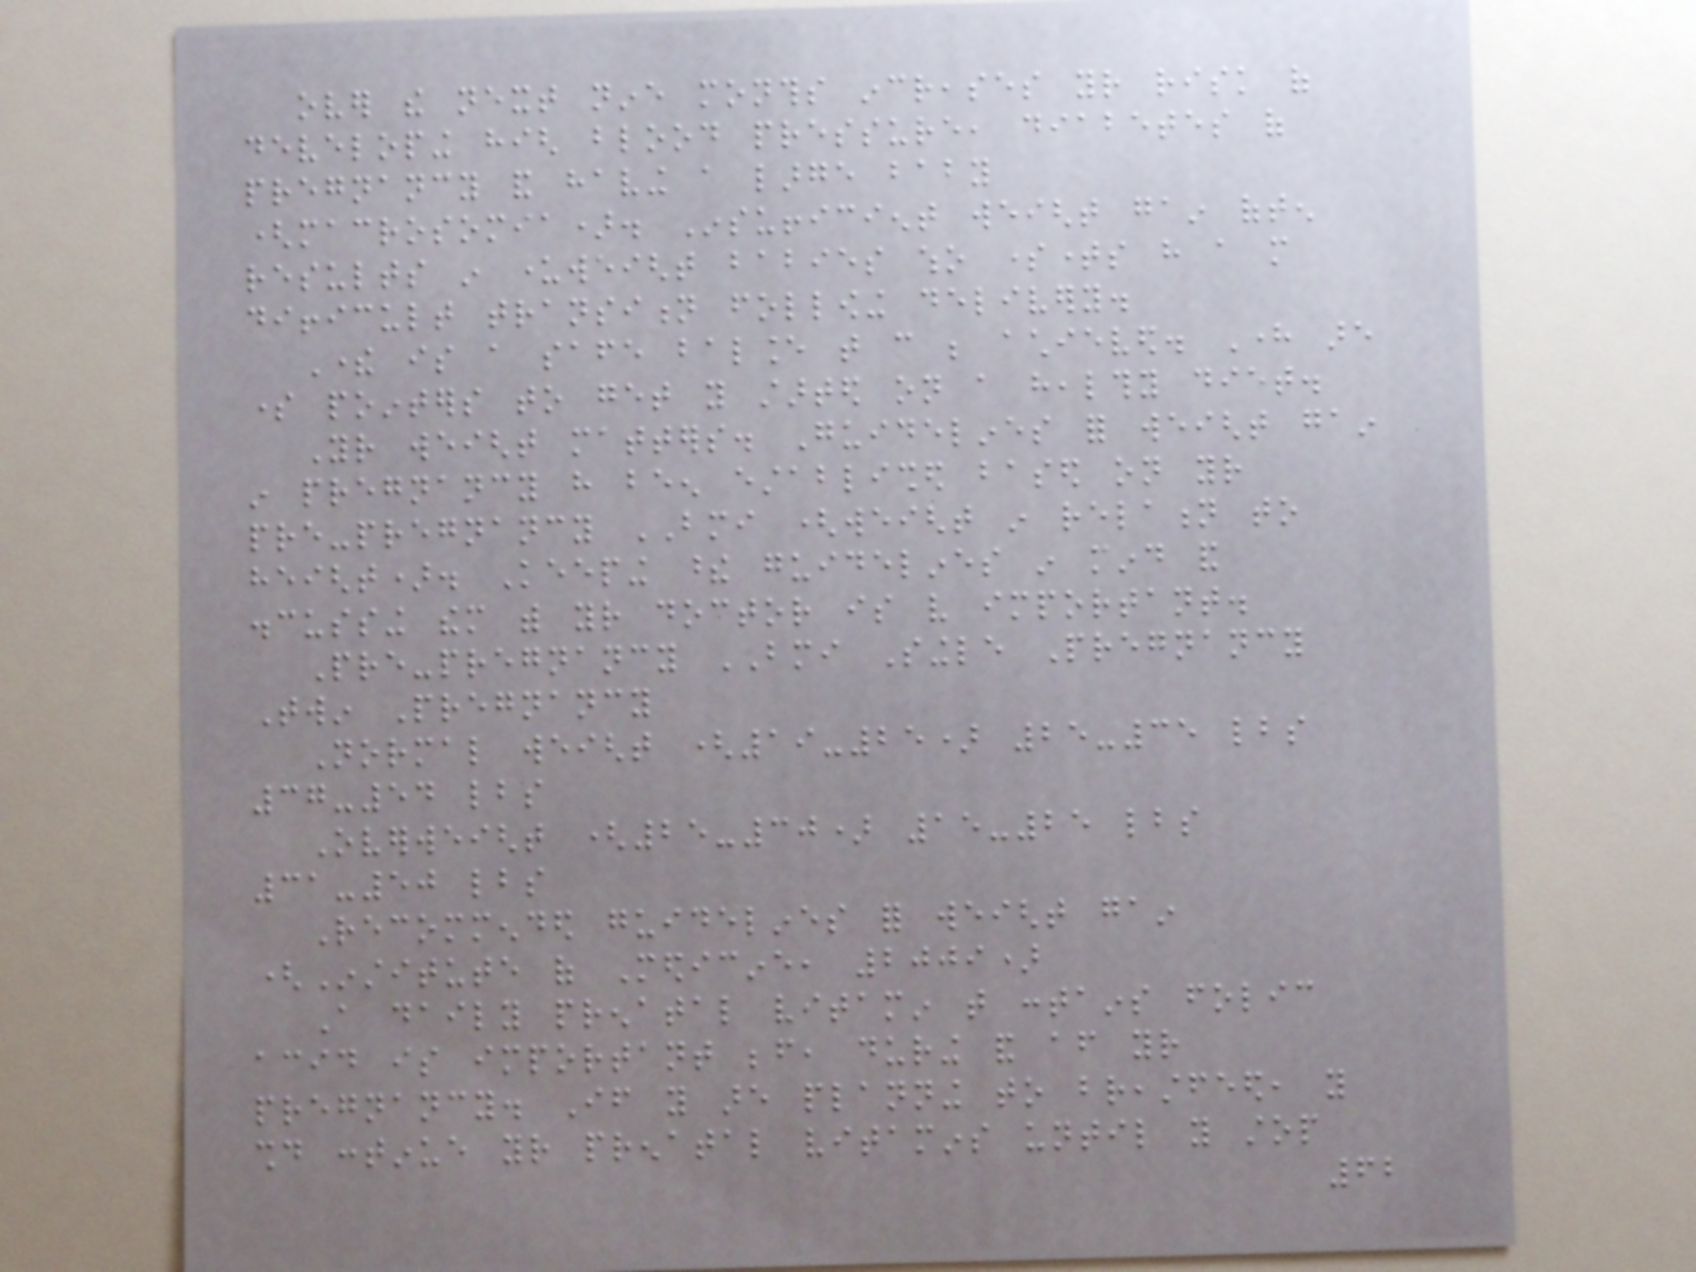over the next nine months increases your risk of
developing high blood pressure, diabetes of
pregnancy and having a large baby
(macrosomia). Insufficient weight gain often
results in underweight babies who sometimes have a more
difficult transition following delivery.
There is a safe balance that can be achieved. Here are
some pointers to get you started on a healthy diet.
Your weight matters. Guidelines for weight gain
in pregnancy have been established based on your
pre-pregnancy BMI (weight in relation to
height). Keeping these guidelines in mind and
discussing them with your doctor is very important.
Pre-pregnancy BMI Single Pregnancy
Twin Pregnancy
Normal weight (19-25) 25-35 lbs
37-54 lbs
Overweight (25-30) 15-25 lbs
31-50 lbs
Recommended guidelines for weight gain
(Institute of Medicine, 2009)
A daily prenatal vitamin that contains folic
acid is important before, during and after your
pregnancy. If you are planning to breastfeed, you
should continue your prenatal vitamins until you stop
62
